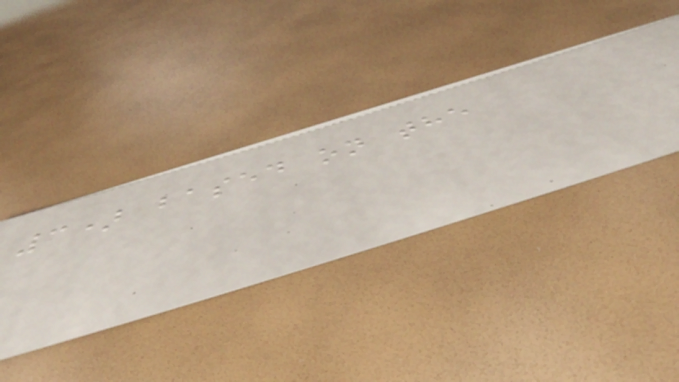3) based on the
